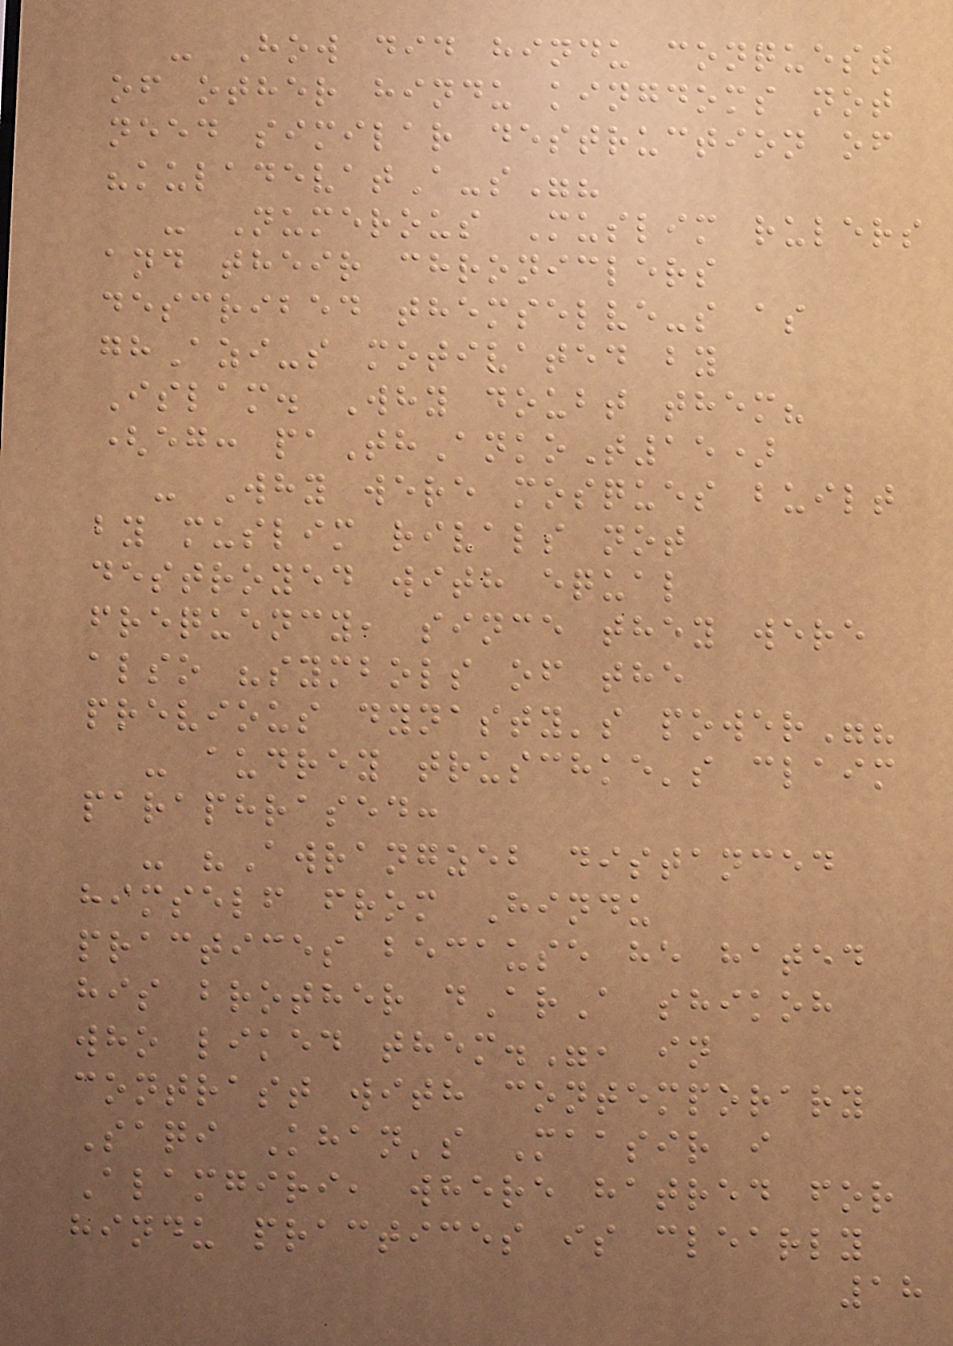- How did hindu conquest
of other hindu kingdoms not
need similar destruction of
"kuladevatA-s"?
- Numerous Muslim rulers
and their chroniclers
described themselve-s as
ghAzi-s motivated by
Islam. Why doubt them?
(eg: paThAnkoT15)
- Why were mosques built
by muslim rivals not
destroyed with equal
frequency, since they were
also "symbols of the
previous dynasty's power"?
- audrey truschke's claim
paraphrased:
- "Awrangzeb distanced
himself from Hindu
practices because he hated
his brother dArA shikoh
who liked them.", in
contrast with contemporary
Saqi Khan's Maasir i
Alamgiri, where hatred for
hindu practices is clearly
18
